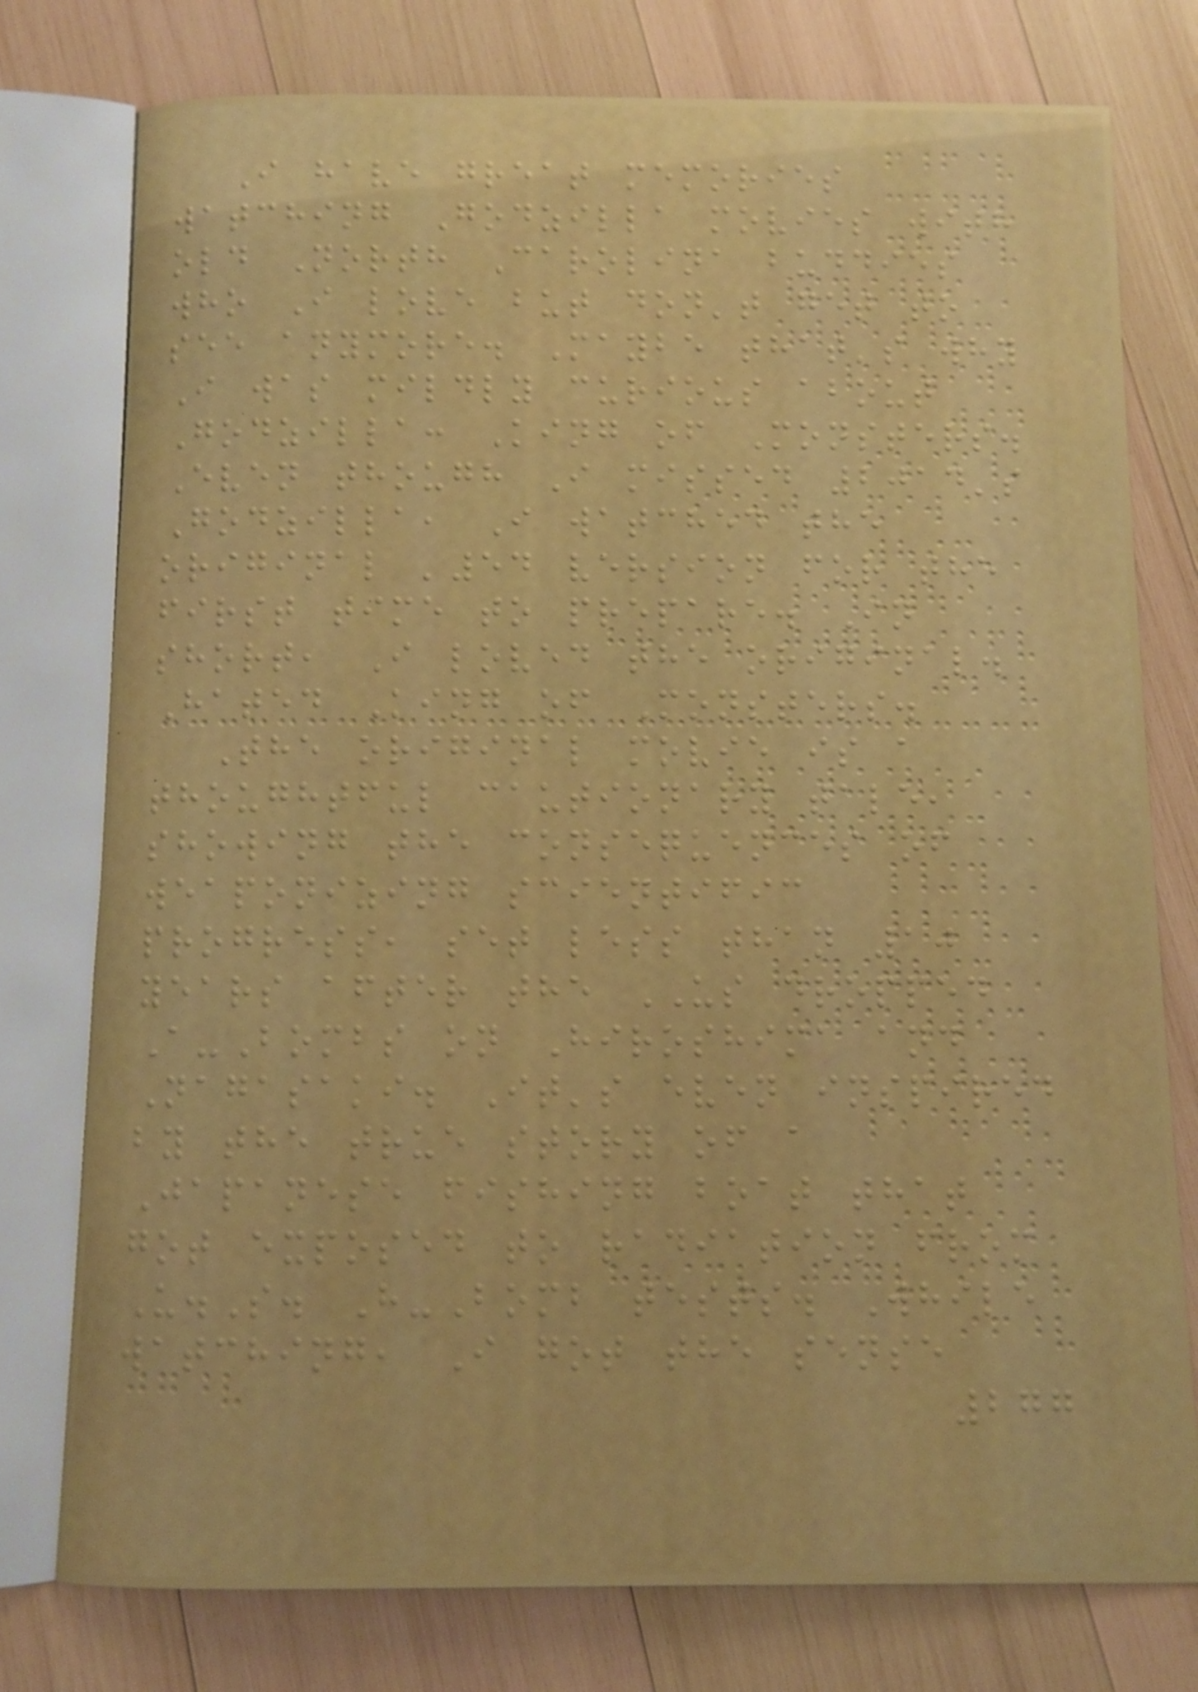I have great memories
watching Godzilla movies with
old North Carolina buddies
who I love but don't get to
see anymore. Maybe that's why
I was mildly curious about
Godzilla: King of Monsters.
Even though I missed 2014's
Godzilla, I watched the
original '54 version for the
first time to prepare. In
short, I loved the original.
Hated King of Monsters.
The original movie is a
thoughtful cautionary tale,
showing the consequences of
weaponizing scientific
progress, set less than 10
years after the US dropped
A-Bombs on Hiroshima and
Nagasaki. It's even inspired
by the true story of a
Japanese fishing boat that
got exposed to radiation from
U.S. H-Bomb tests. While
watching, I got the sense
277
